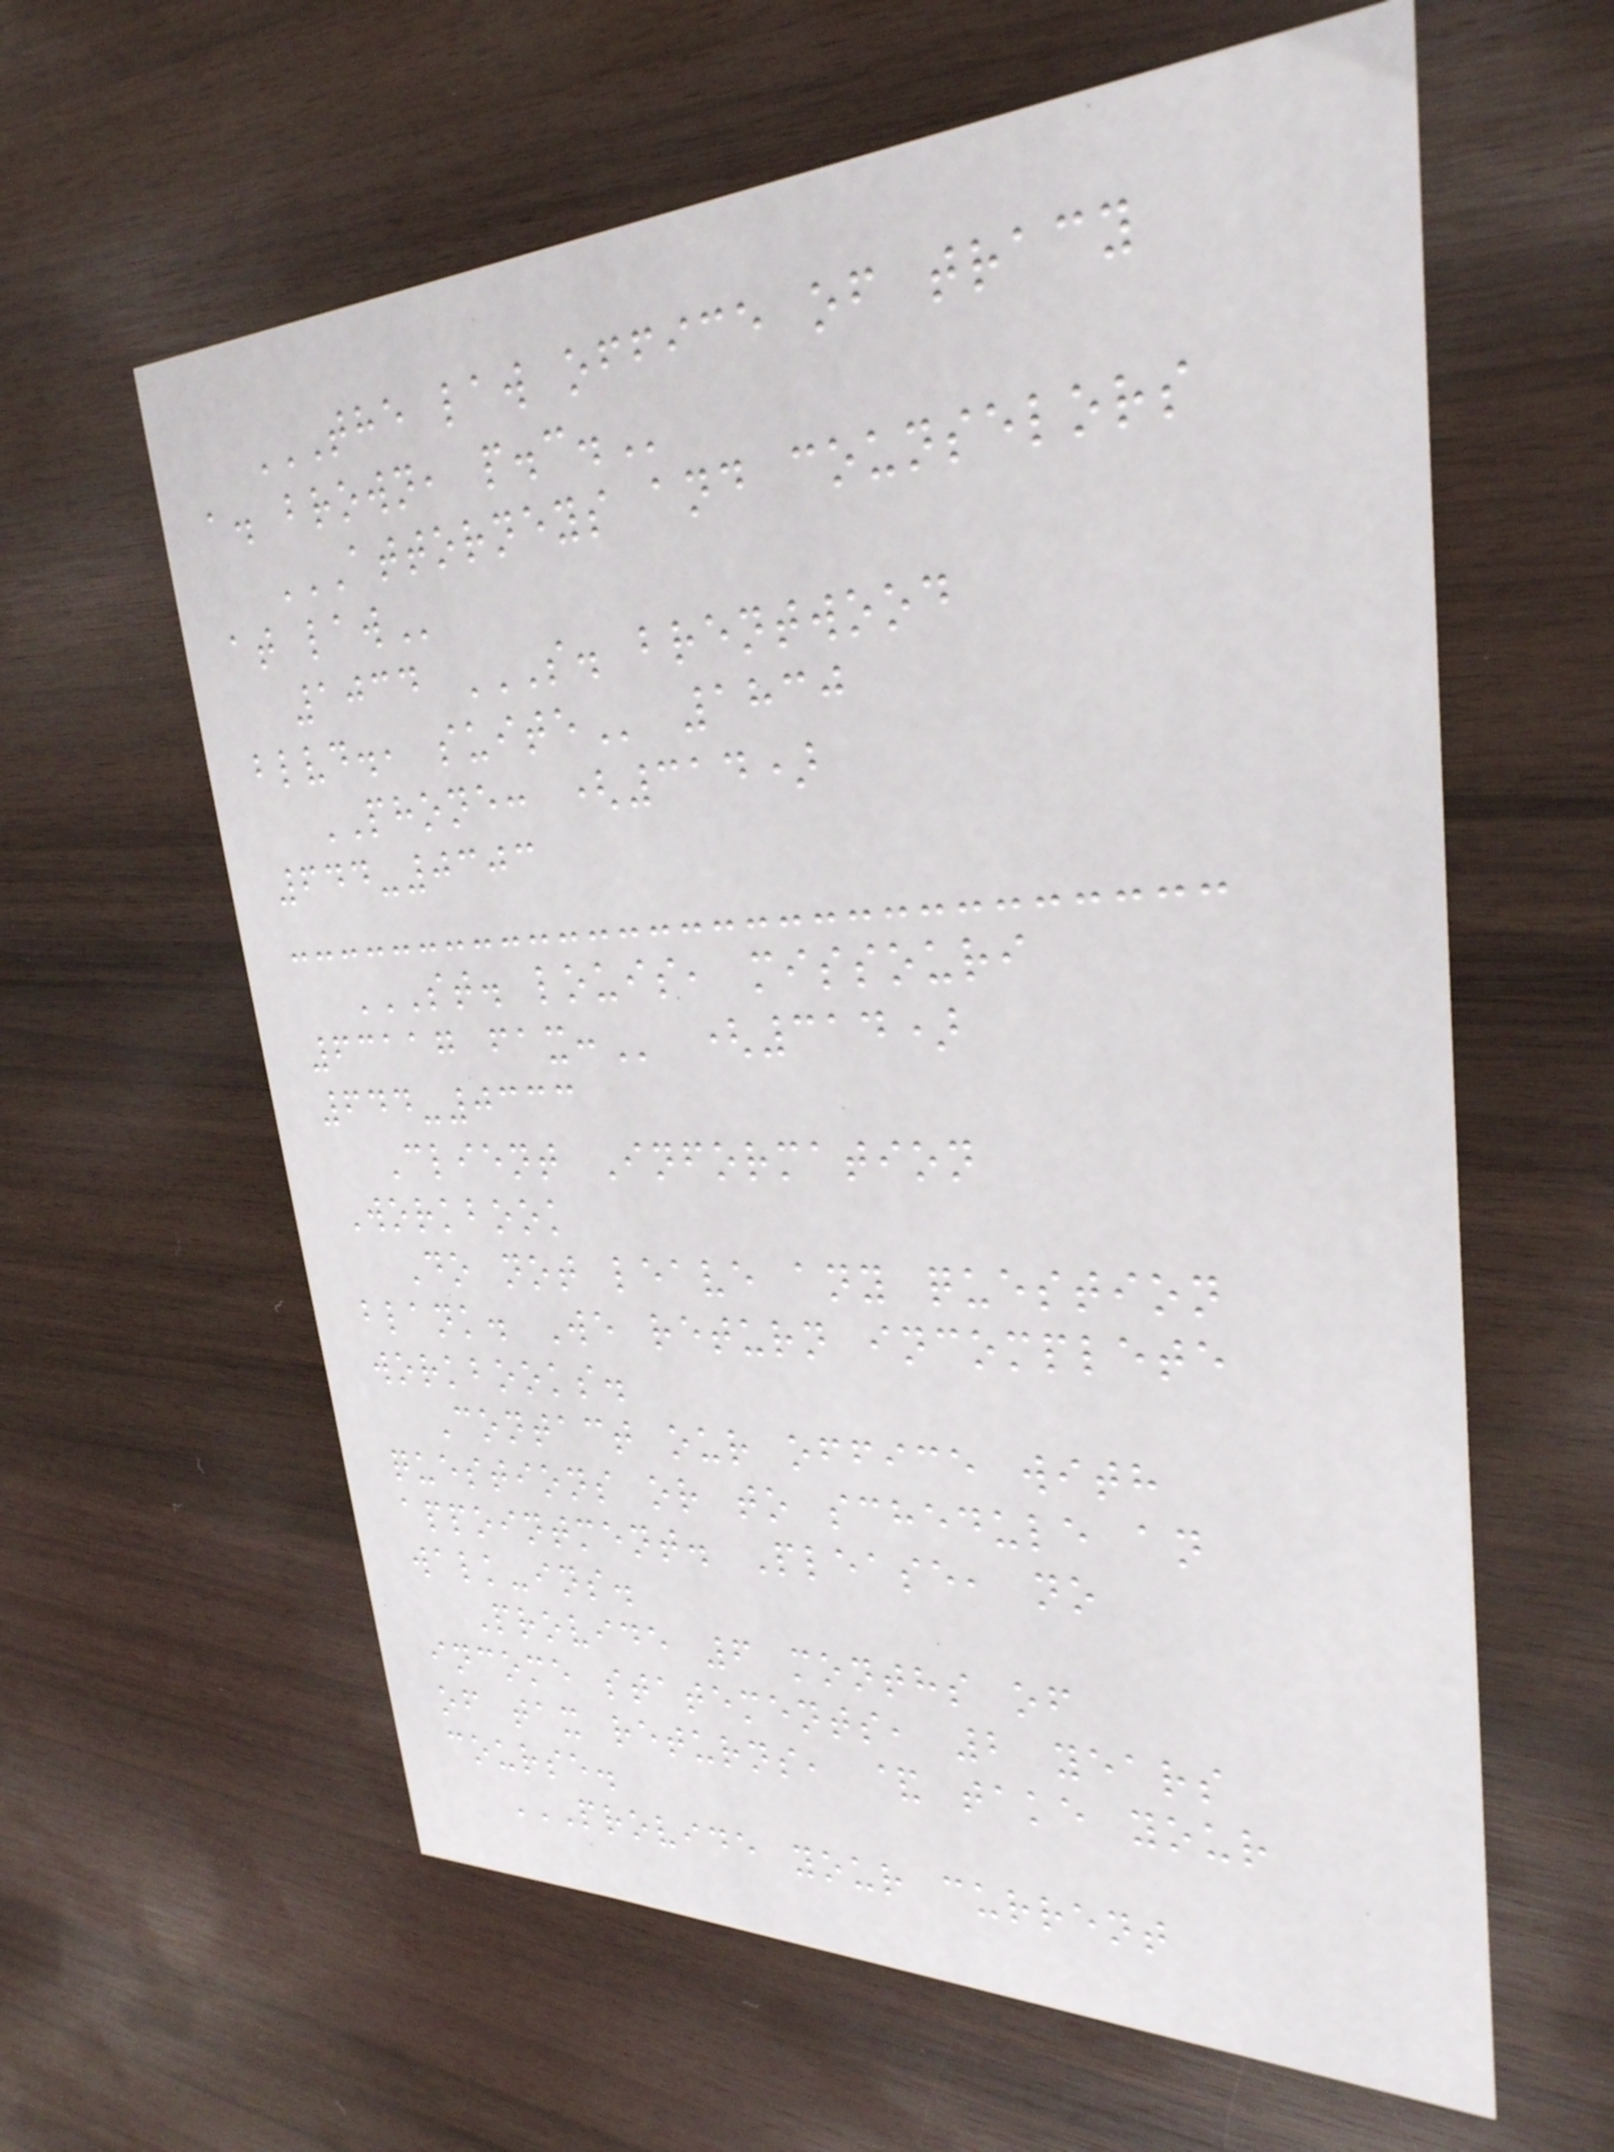THE LAW OFFICE OF TRACY
A. BROWN, P.C.
ATTORNEYS AND COUNSELORS
AT LAW
1034 S. BRENTWOOD
BLVD., SUITE 1830
PHONE: (314)
644-0303
ST. LOUIS, MISSOURI
63117 FAX: (314)
644-0333
Client Information
Workbook
Do not leave any question
blank. We return incomplete
workbooks.
Contact our office with
questions or to schedule an
appointment. Please, no
walk-ins.
Provide 6 months of
income statements, 2 years
of tax returns, & take your
course.
PROVIDE YOUR CURRENT
